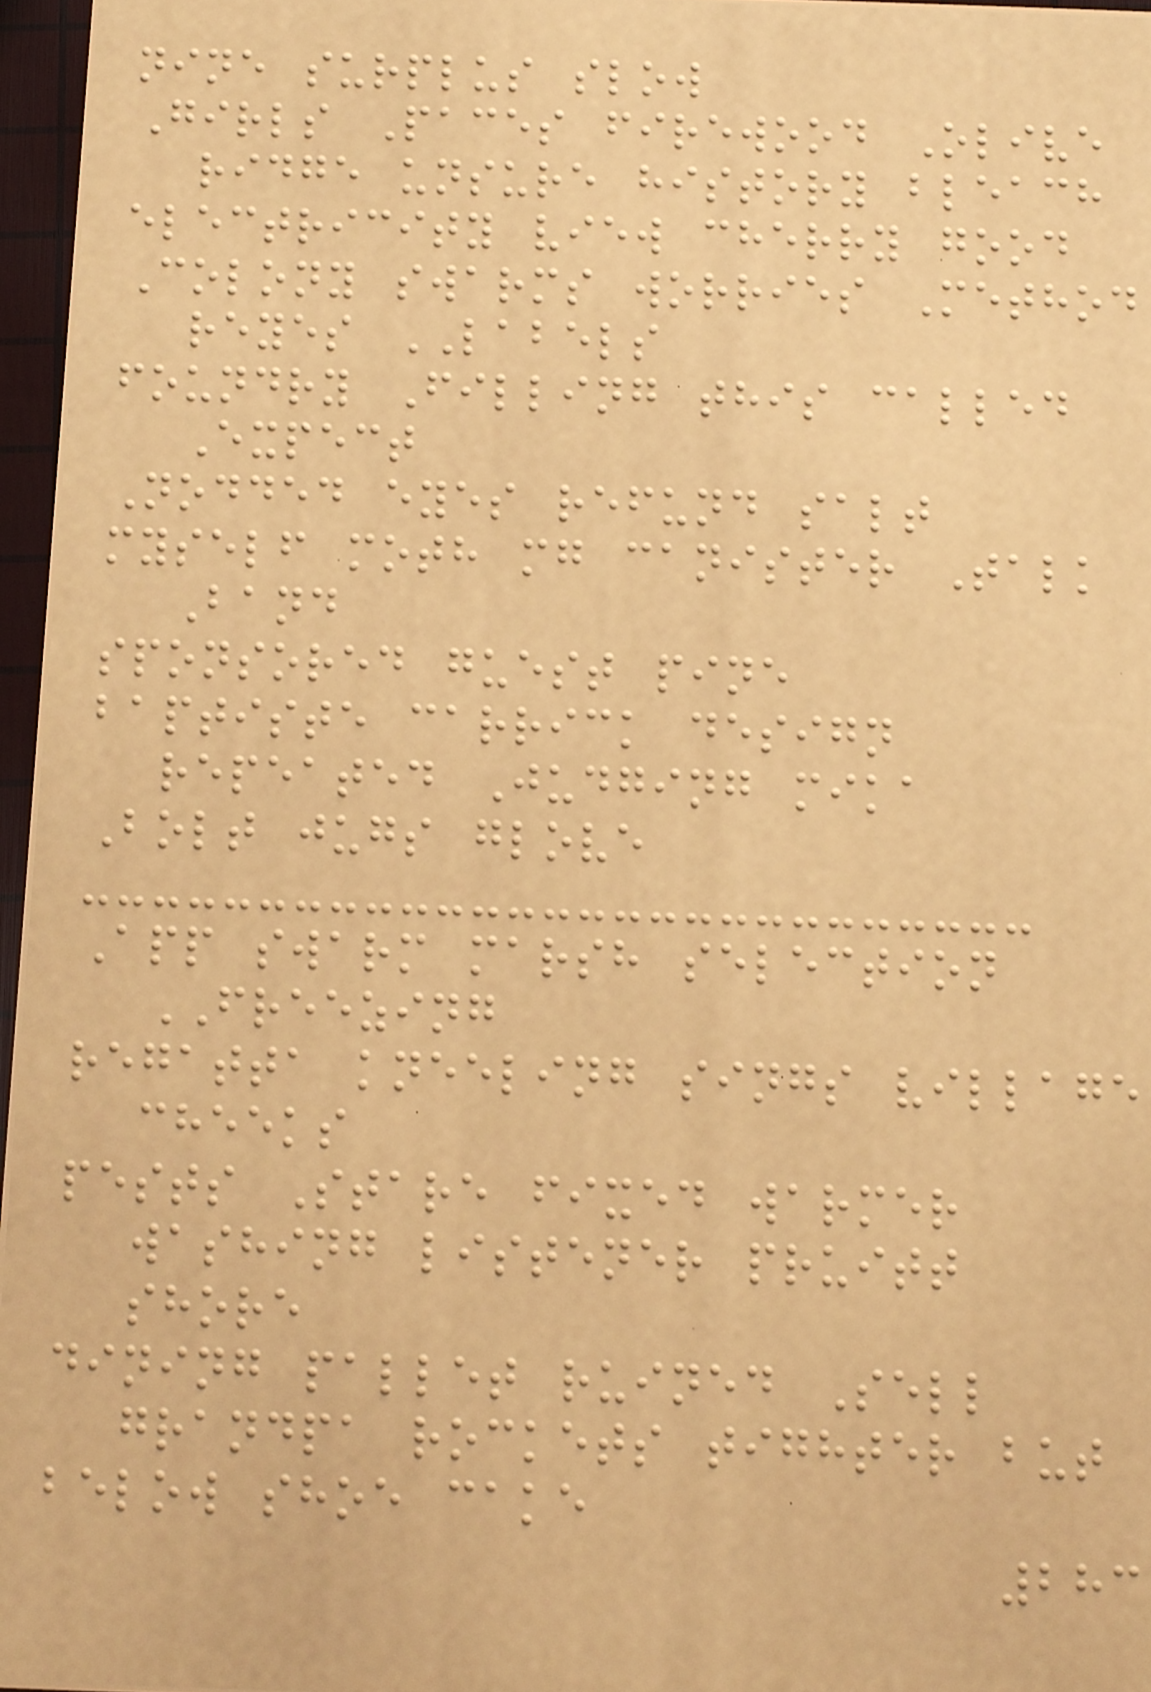nine surplus slow
Girls Paces firewood Olive
ridge unsure history bleach
electricity view cherry good
Colony swarms worries Method
reyes LABELS
foundry Filling this called
Expect
Nodded eyes refund salt
myself moth mg canister Talk
Band
sponsored guest pine
baptiste carrick design
repeated Judging mika
Bolt jugs glove
App swarm marsh selection
FREEZING
regatta kneeling sings village
cheeks
pests Stare fixed warmer
washing listener pruitt
shore
dining pallet ruined Sell
grandpa rockets tighter but
below shoe cake
283
